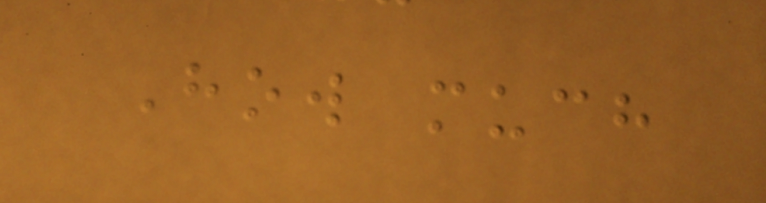How much
